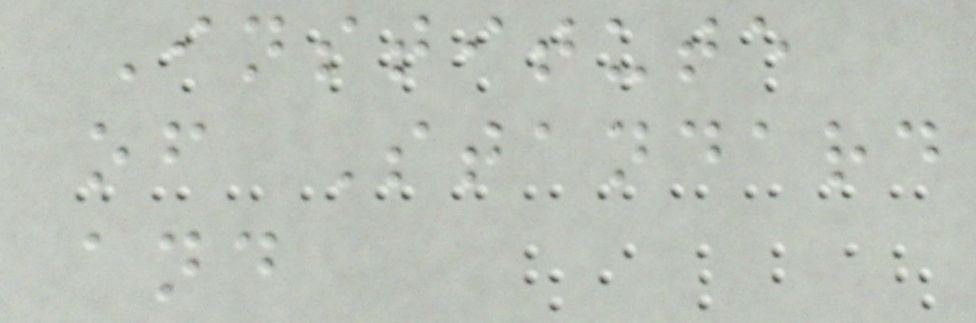Institute
of Standard
and
